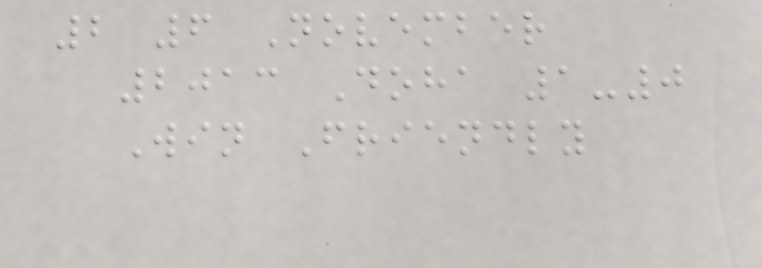2 6 November
2013 Doha 1-0
Win Friendly
